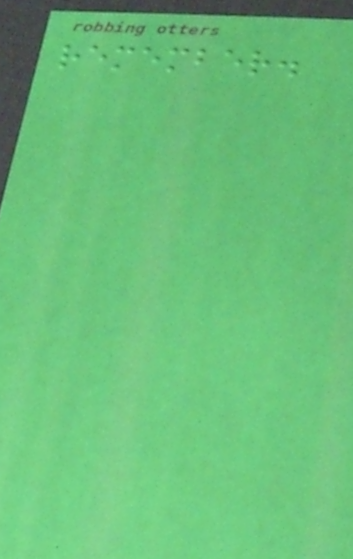remember.
